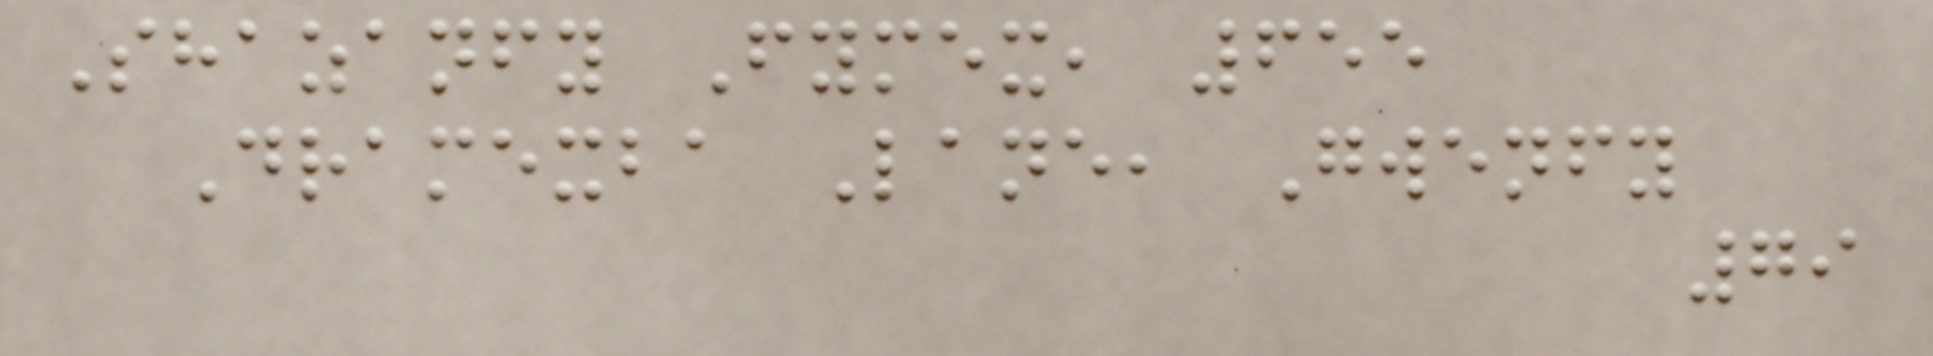Shazanfy Fymex, 655
Dramexba Lane, Gwenfy
79
